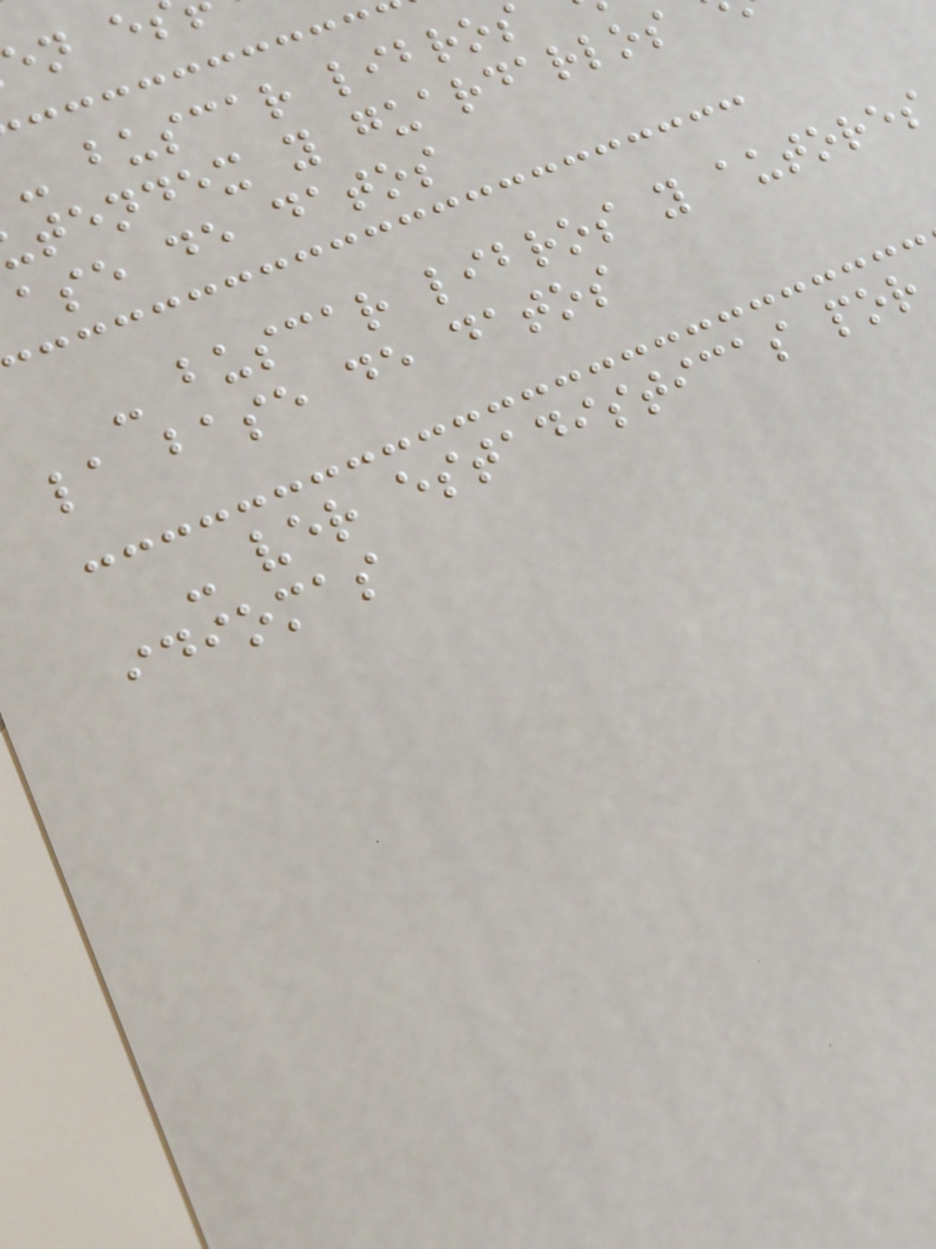- buscar libros
tendex y guardarlos
ase de datos
- buscar libros y autores
la base de datos
- ver estadisticas por
idiomas
